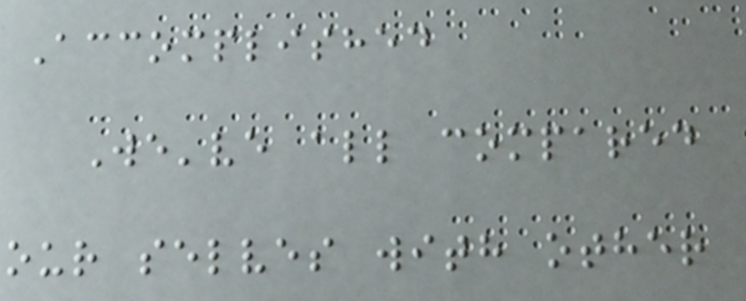Accomplished
We've all compared
our selves with other
